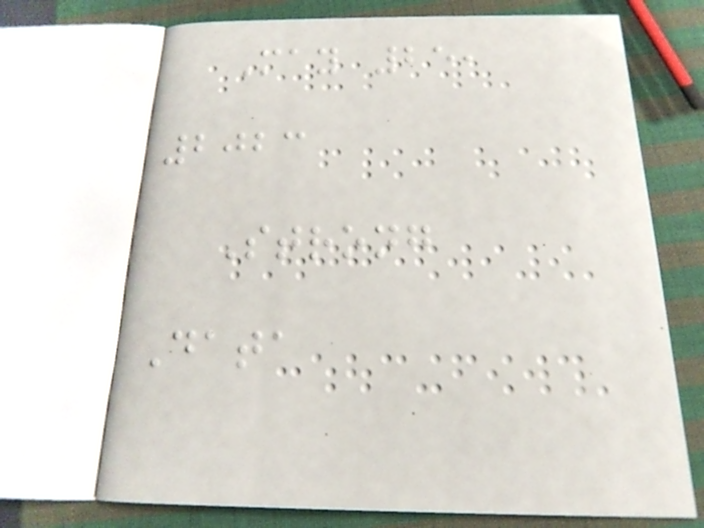May 25,
2023
Strong
Data
